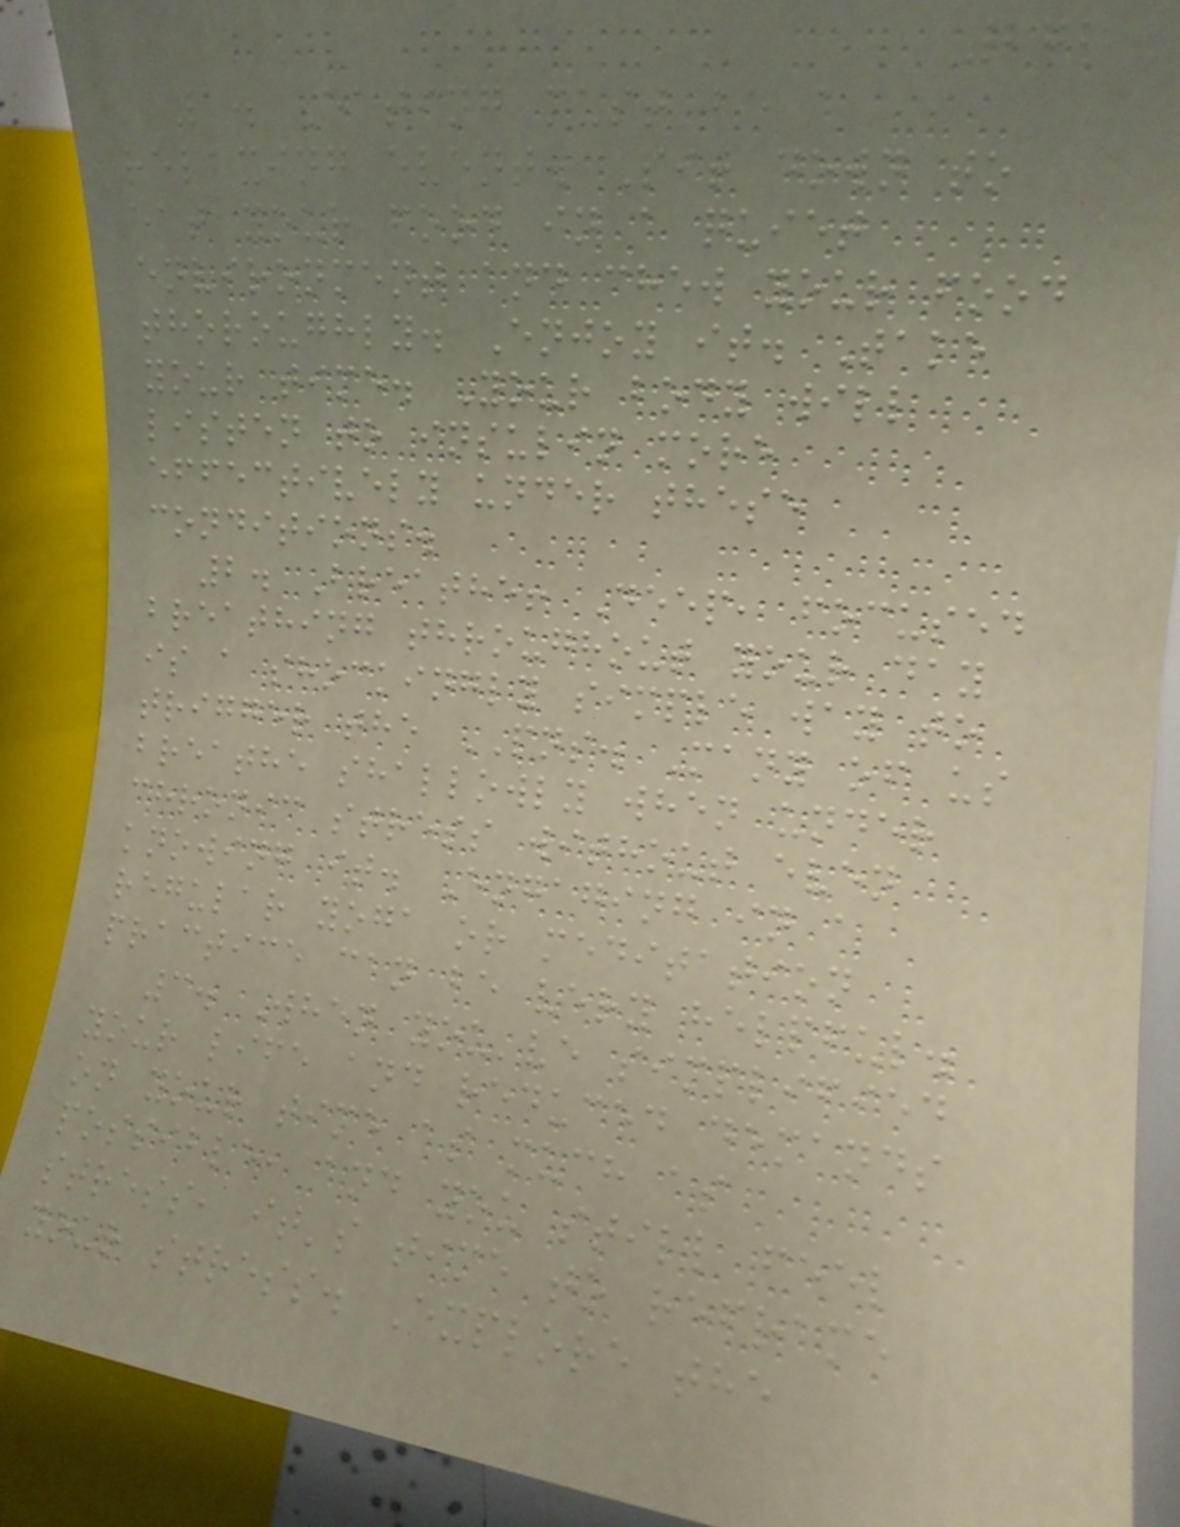272
1. Eating must be a
relaxing event. Sit down to
eat your food in a quiet
environment and chew your food
thoroughly. Enjoy it. Take
your time. Your body will
listen to insulin more
effectively under these
conditions.
2. Breathe! Deep, focused
breathing throughout your day
is a shockingly simple way to
trigger the PNS. Many of us
breathe shallowly when under
chronic stress without even
knowing it. Engaging in a
regular yoga or meditation
practice can be very helpful.
3. When you've simplified
your life and reduced demands
on your time as much as
possible, and you still feel
stress, it's time to reframe
your stress. Explore the
